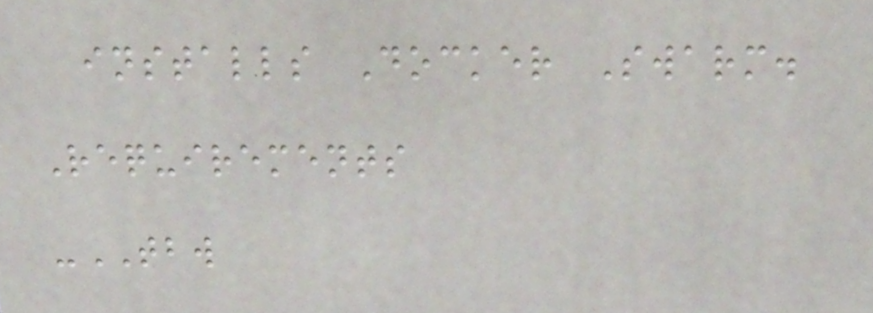installs Docker Swarm.
Requirements
-TBW
